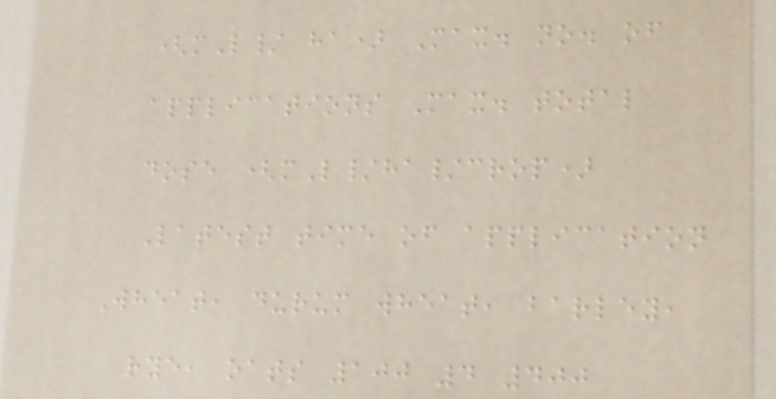(mL/ ha) Max. no. of
applications Max. total
dose (mL/ha/crop)
Latest time of application
Wheat, durum wheat, barley,
rye, oats 100 4 400
